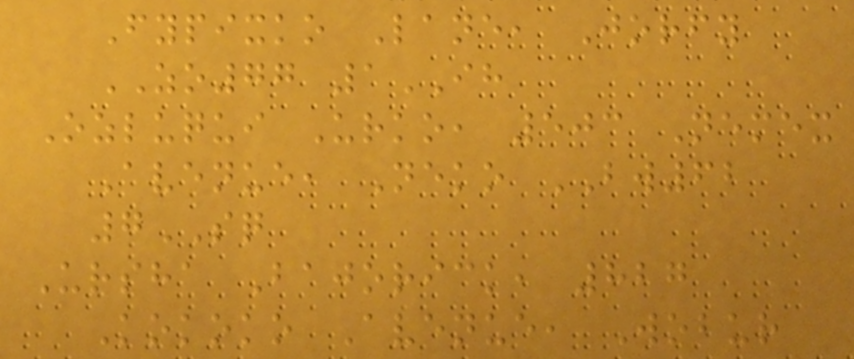Fypixko Lane, Jorfy
ZO77 1IH
Ozluqui Urko, 503 Nemex
Avenue, Neko BW62
7SQ
Ursha Bajorick, 827
Kokoko Avenue, Wobur
